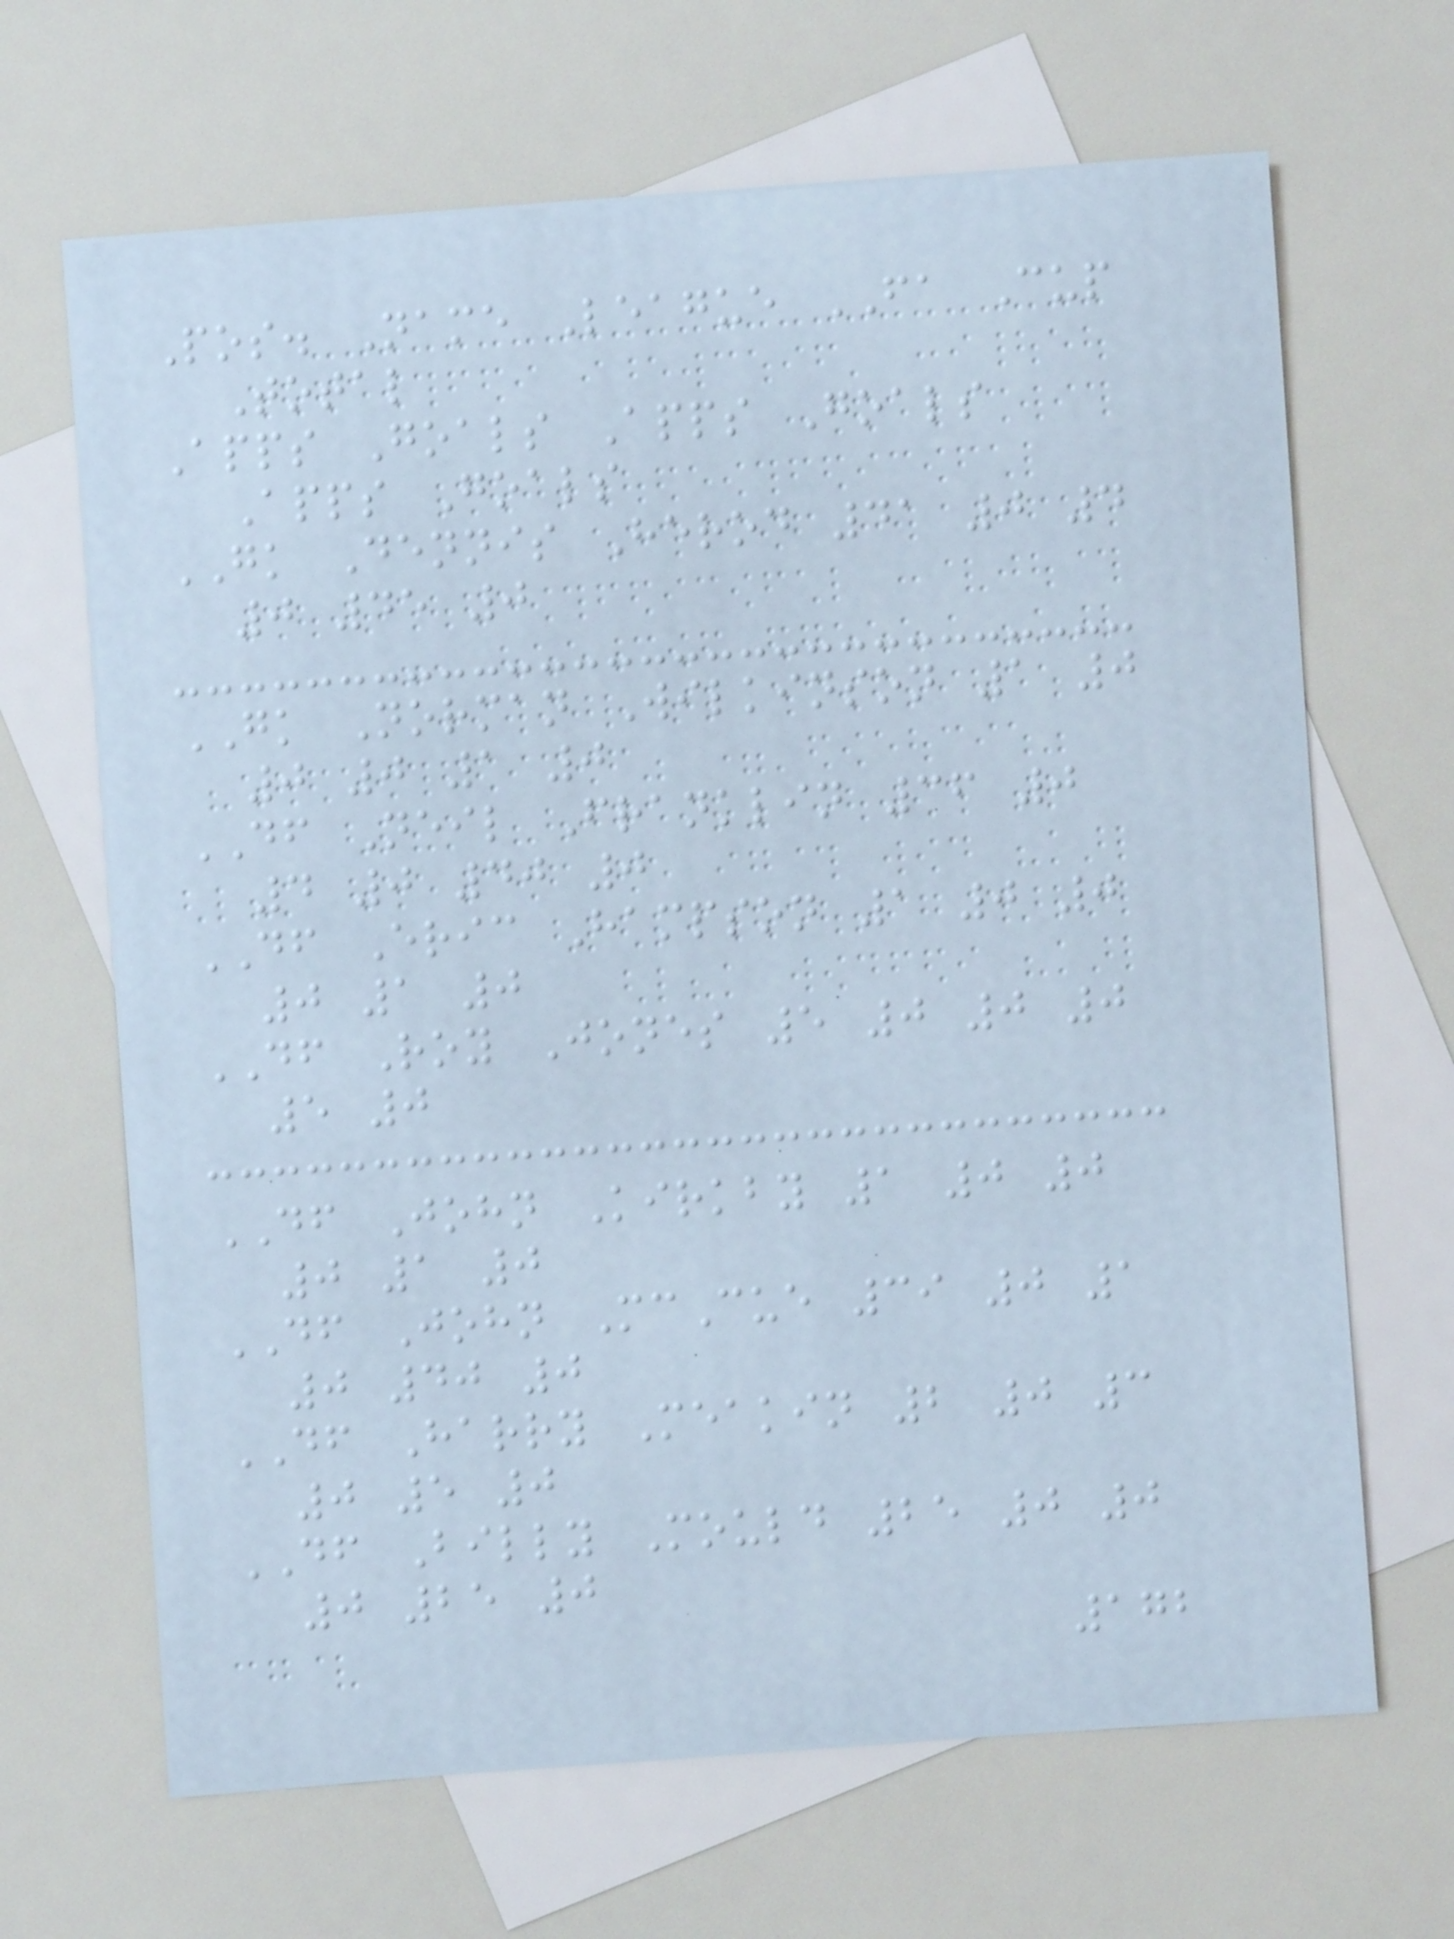Pos. Name League FA Cup
Total
Apps Goals Apps Goals
Apps Goals
GK Dennis Herod 41 0 4
0 45 0
GK Norman Wilkinson 1 0
0 0 1 0
DF Neil Franklin 36 0
4 0 40 0
DF Eric Hampson 1 0 0
0 1 0
DF Roy Jones 5 0 0 0
5 0
DF John Kirkby 1 0 0
0 1 0
DF John McCue 39 0 1
0 40 0
DF Harry Meakin 2 0 3
0 5 0
DF Billy Mould 25 0 0
0 25 0
172
